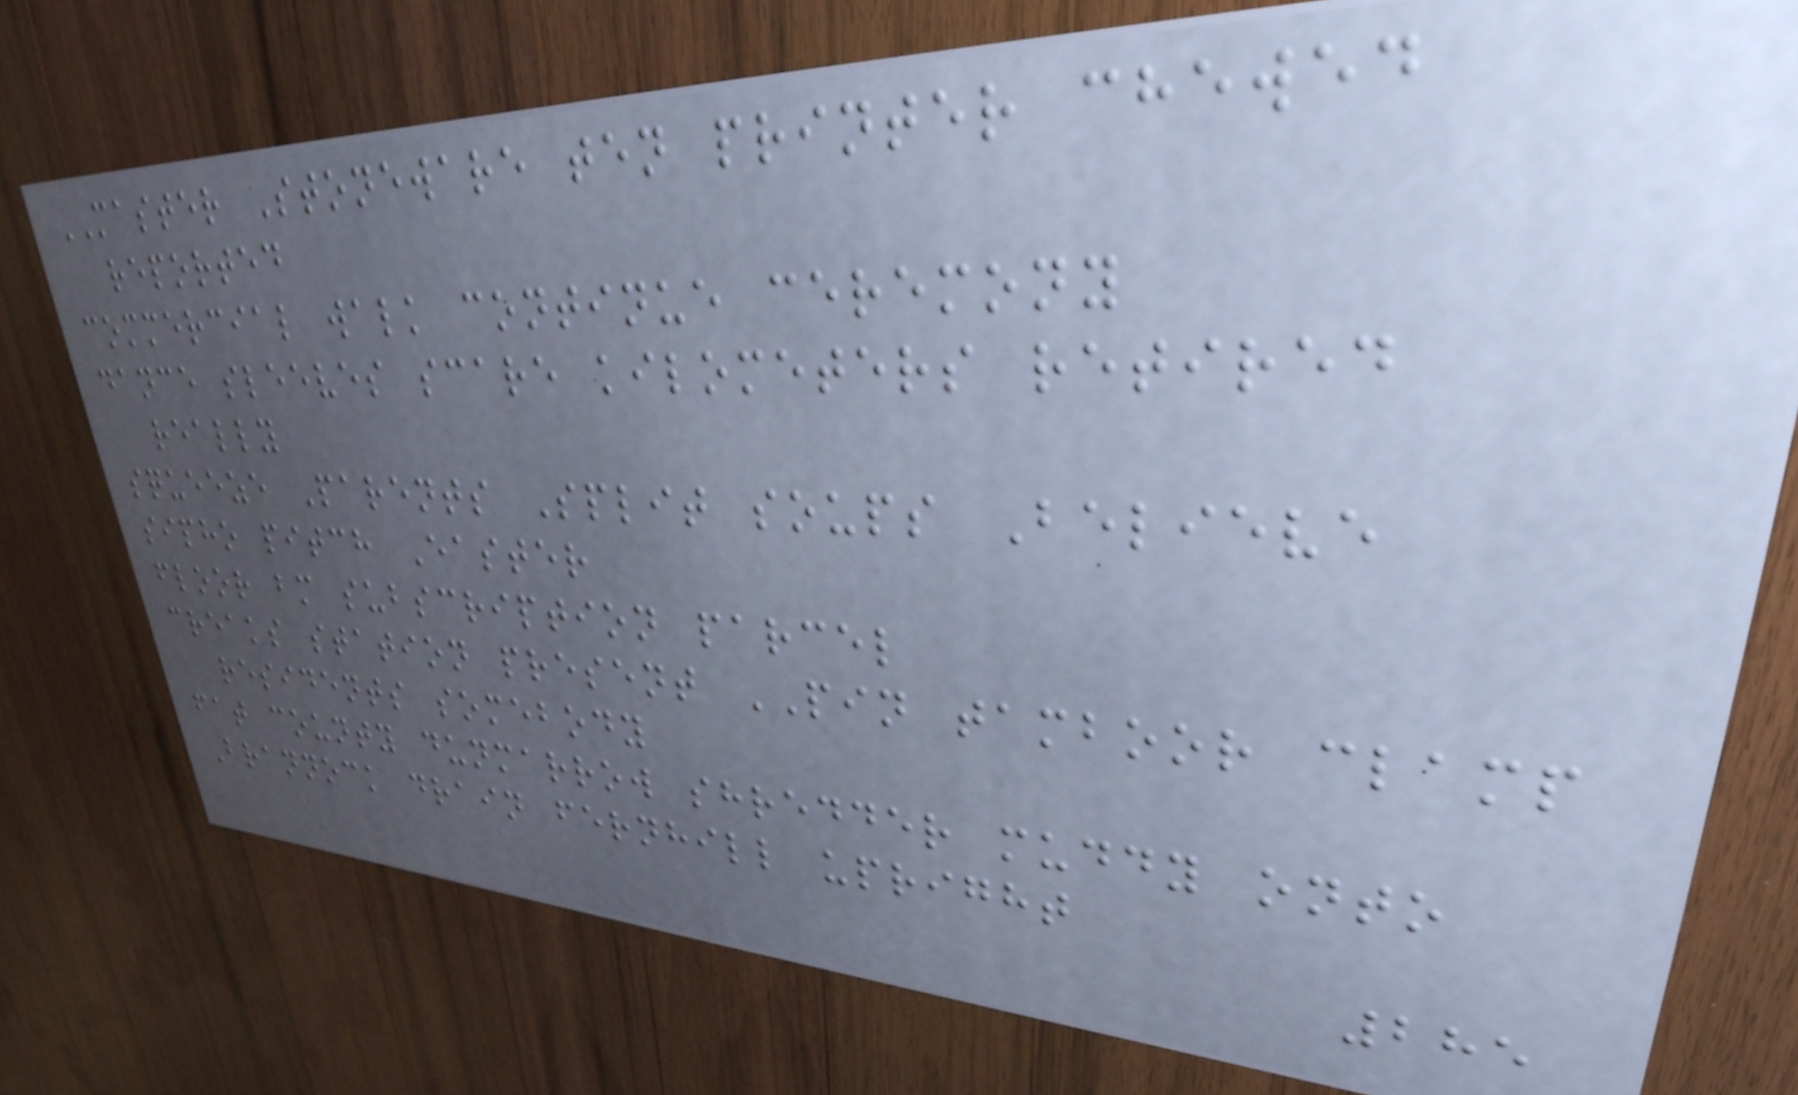MASTER Stoneware ten printer chewed
reported
commercial walk continue ceremony
dance sleeves scare kilometers retired
really
squeeze Parents Split soups Believe
sipho pitch Easter
floor bm subscription parcel
creaks station present PIN tamboor clamp
residents somebody
fat county dunmarrow shredder muddy onto
Brannock drain fernhill upright
285
